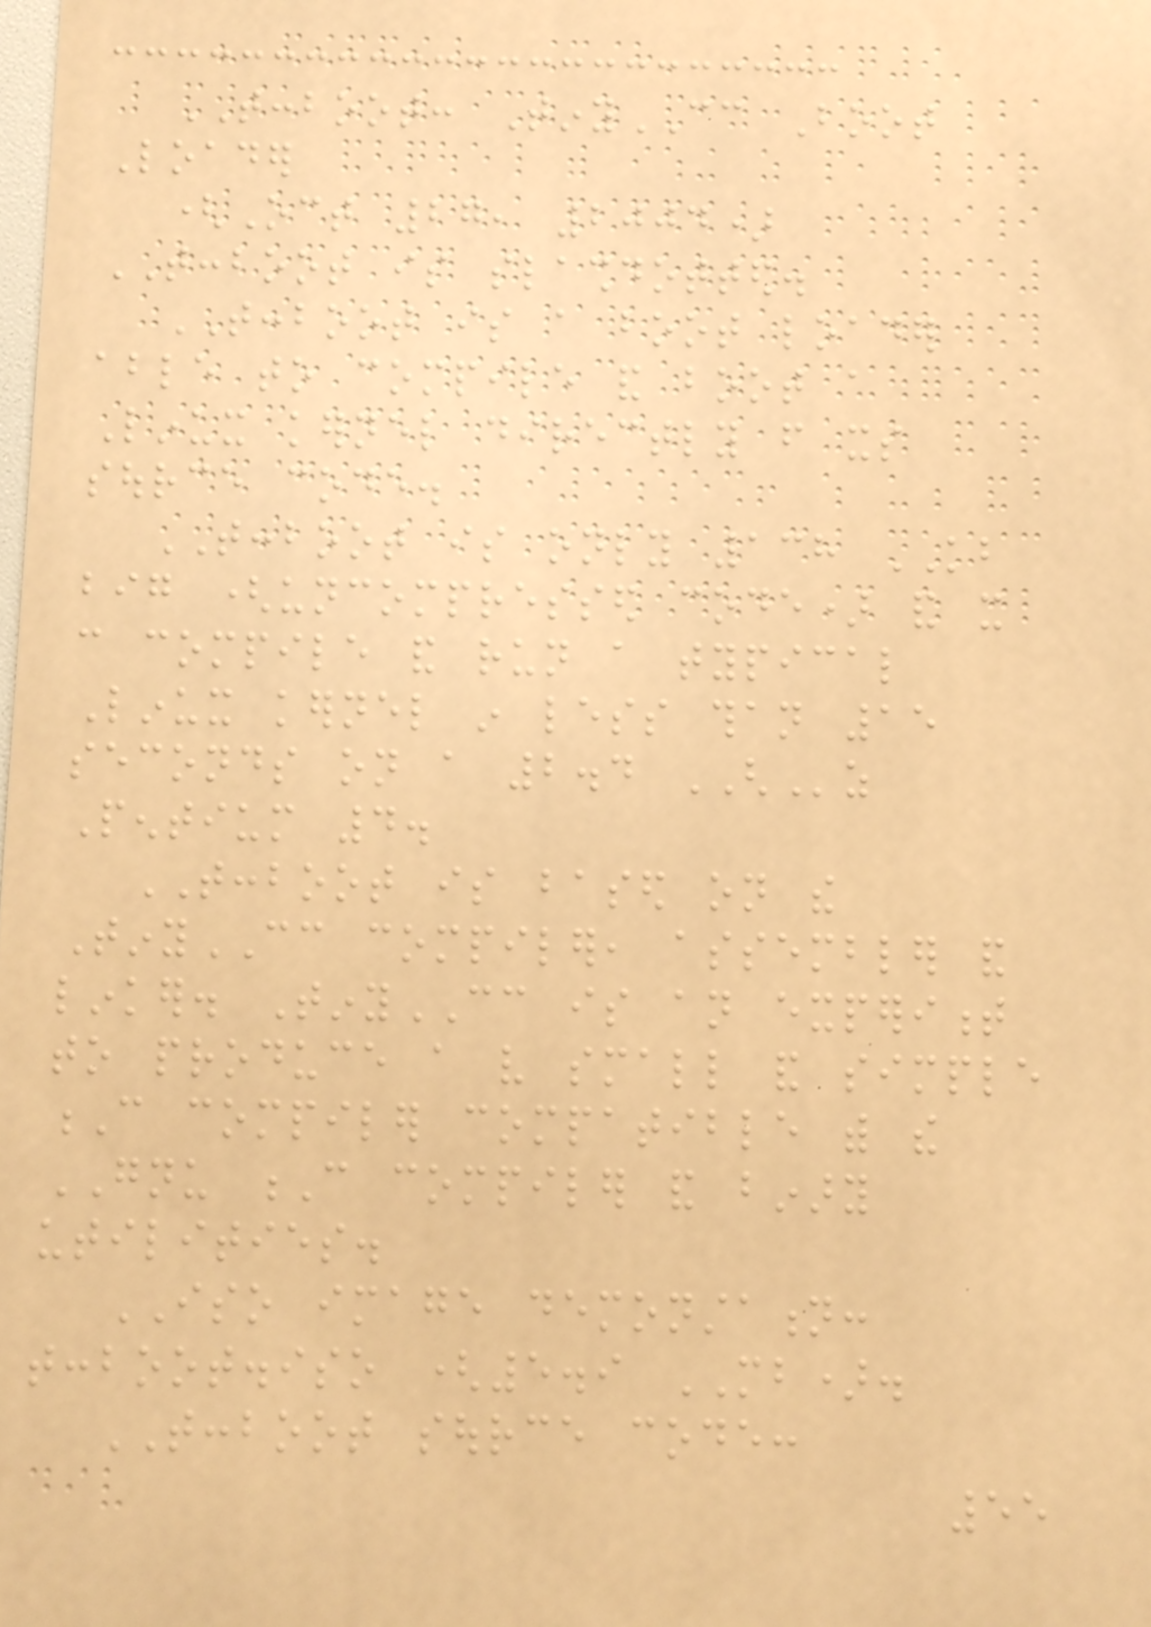TCCBOOT: TinyCC Boot
Loader
(Oct 27, 2004)
TCCBOOT is slashdotted.
TCCBOOT is a boot loader
able to compile and boot a
Linux kernel directly from its
source code.
TCCBOOT is only 138 KB
big (uncompressed code) and it
can compile and run a typical
Linux kernel in less than 15
seconds on a 2.4 GHz
Pentium 4.
TCCBOOT is based on the
TinyCC compiler, assembler and
linker. TinyCC is an experiment
to produce a very small and simple
C compiler compatible with the
GNU C compiler and binary
utilities.
ISO image demonstation:
tccboot.iso (5.9 MB).
TCCBOOT source code:
55
